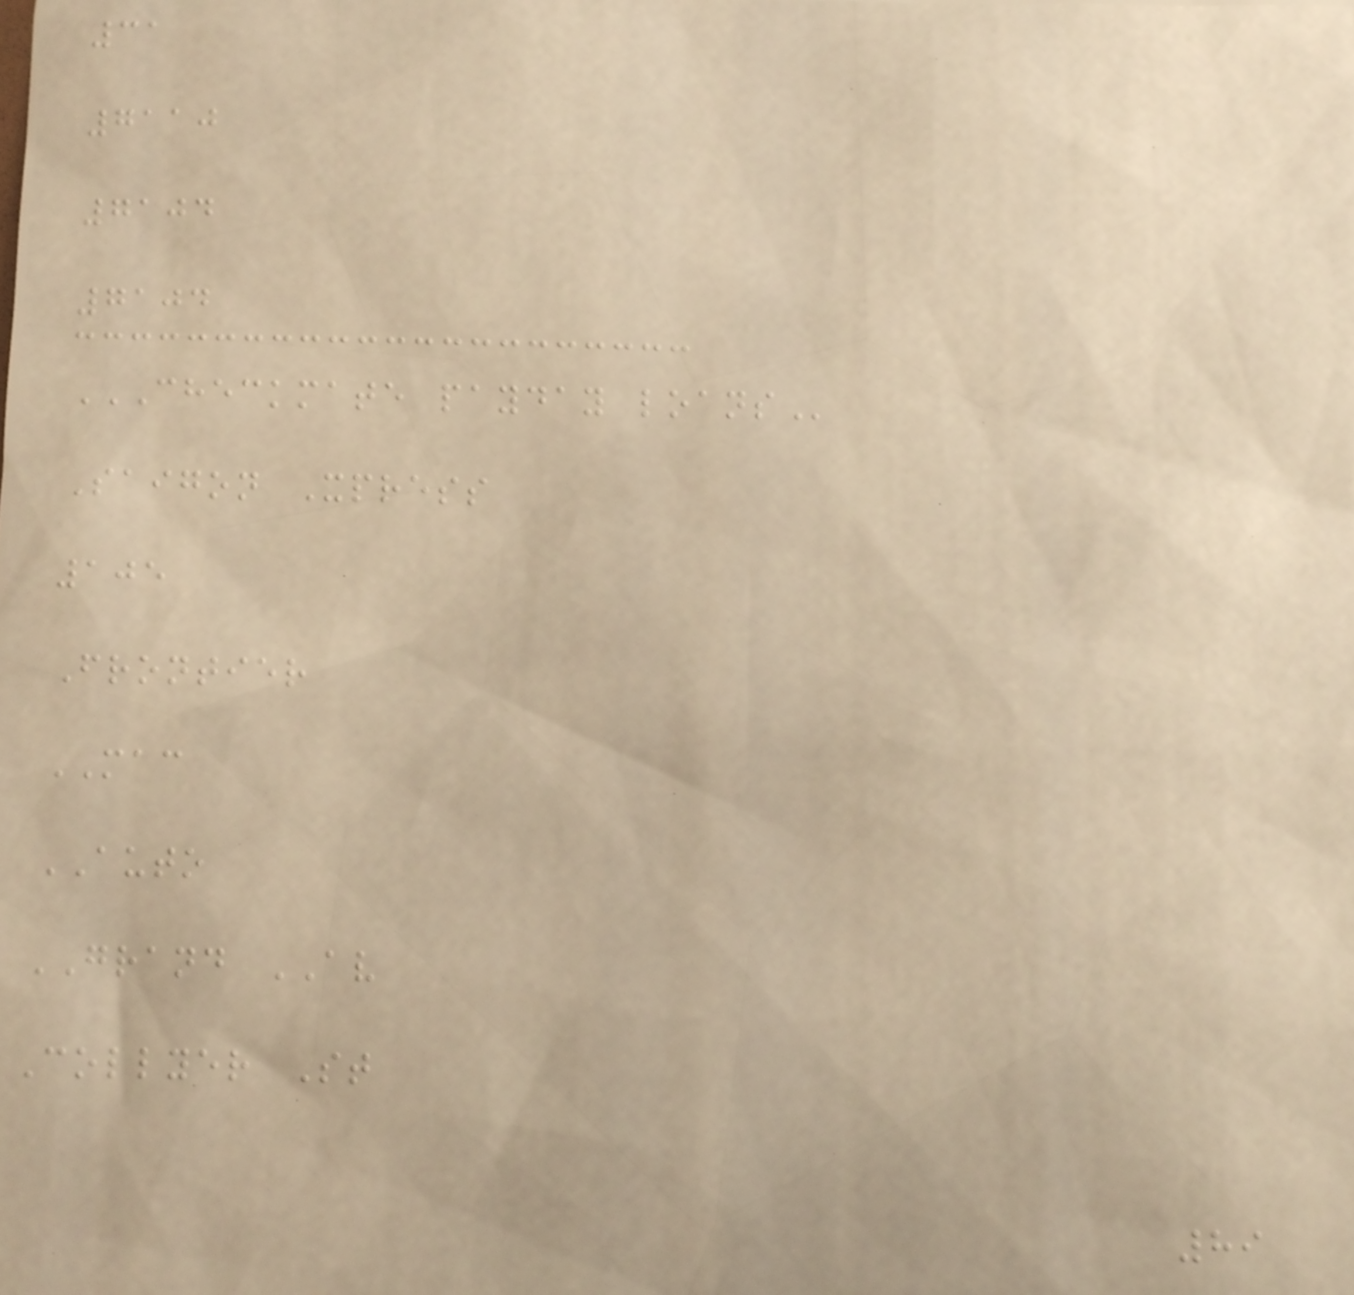31
7110
7104
7104
CHECKMATE PAYDAY LOANS
Saigon Xpress
105
Frontier
MAC
AUTO
GRAND AV
Collyer St
89
